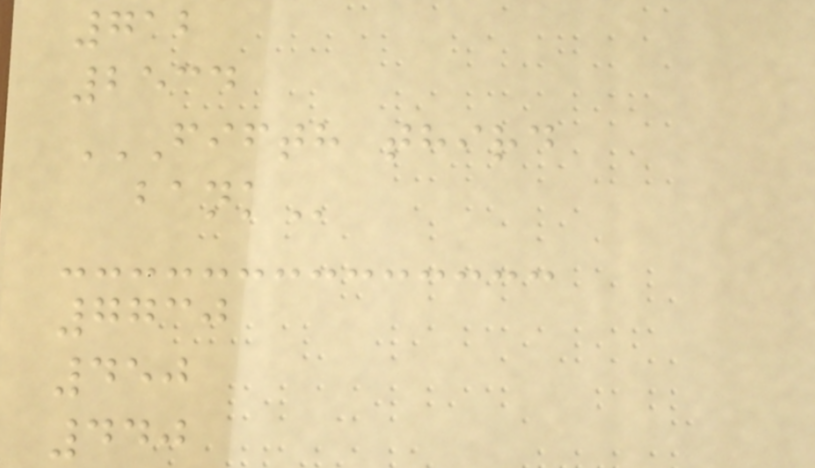712
2534
FIFTH THIRD
BANK
7730
450
440
